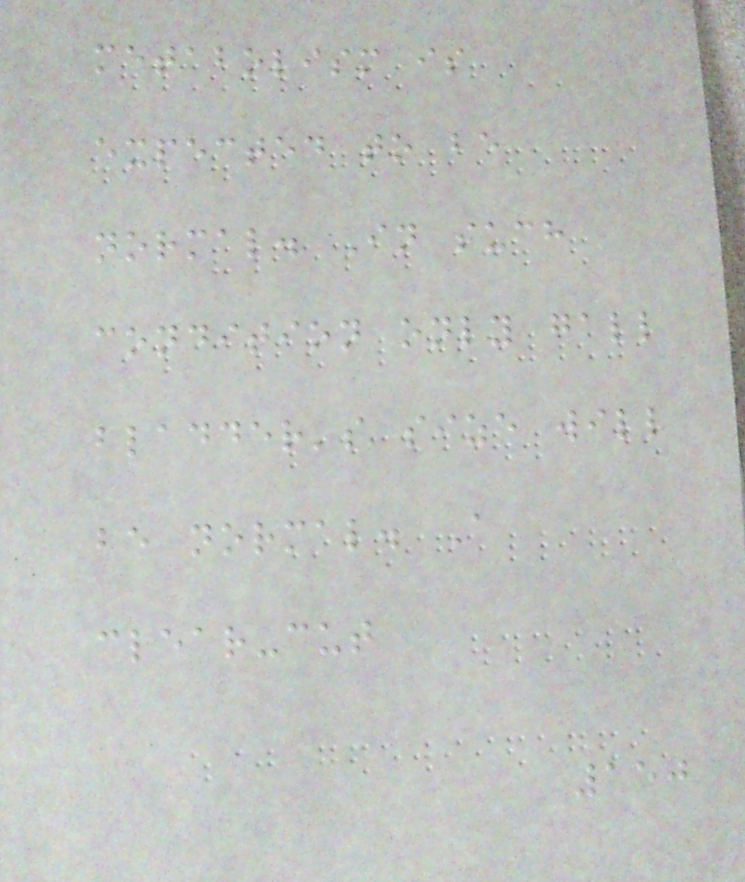metabolism is
expected to be
normal. In such
condition only gall
bladder's size will
be normal. A
clear-cut
150
